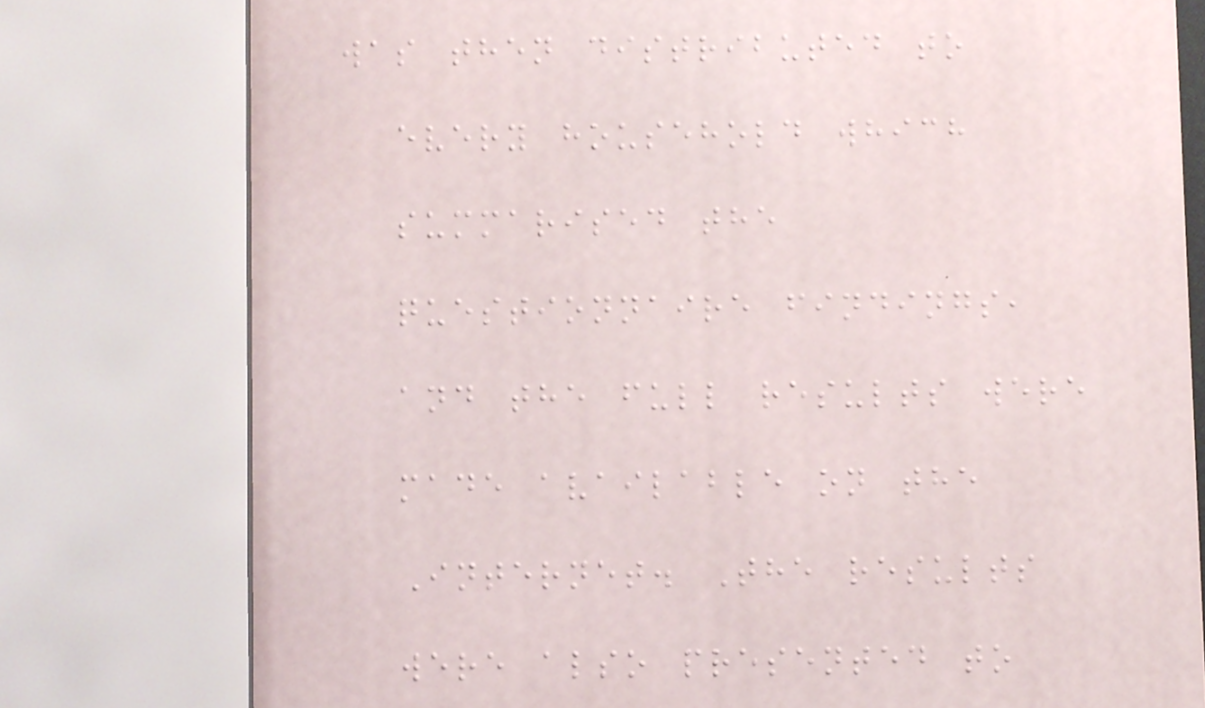was then distributed to
every household which
summarised the
questionnaire findings,
and the full results were
made available on the
Internet. The results
were also presented to
